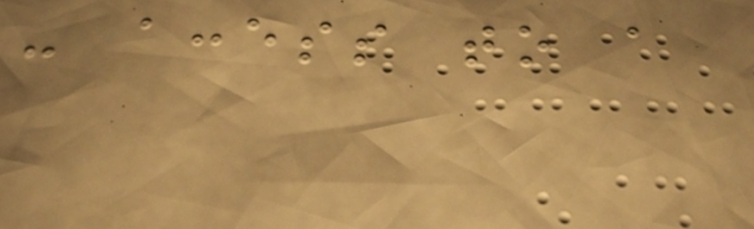- access to a
